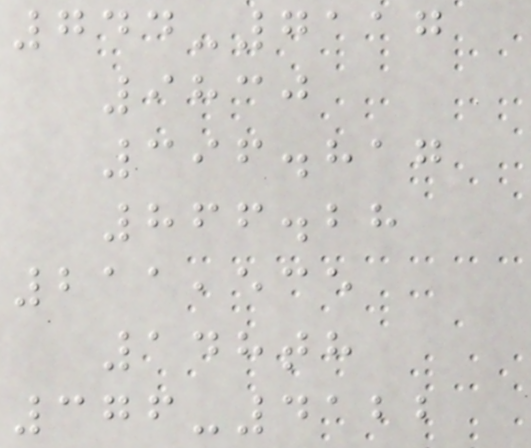744-7117
9830
396.817
866.28
211,535
148th
376-4122
